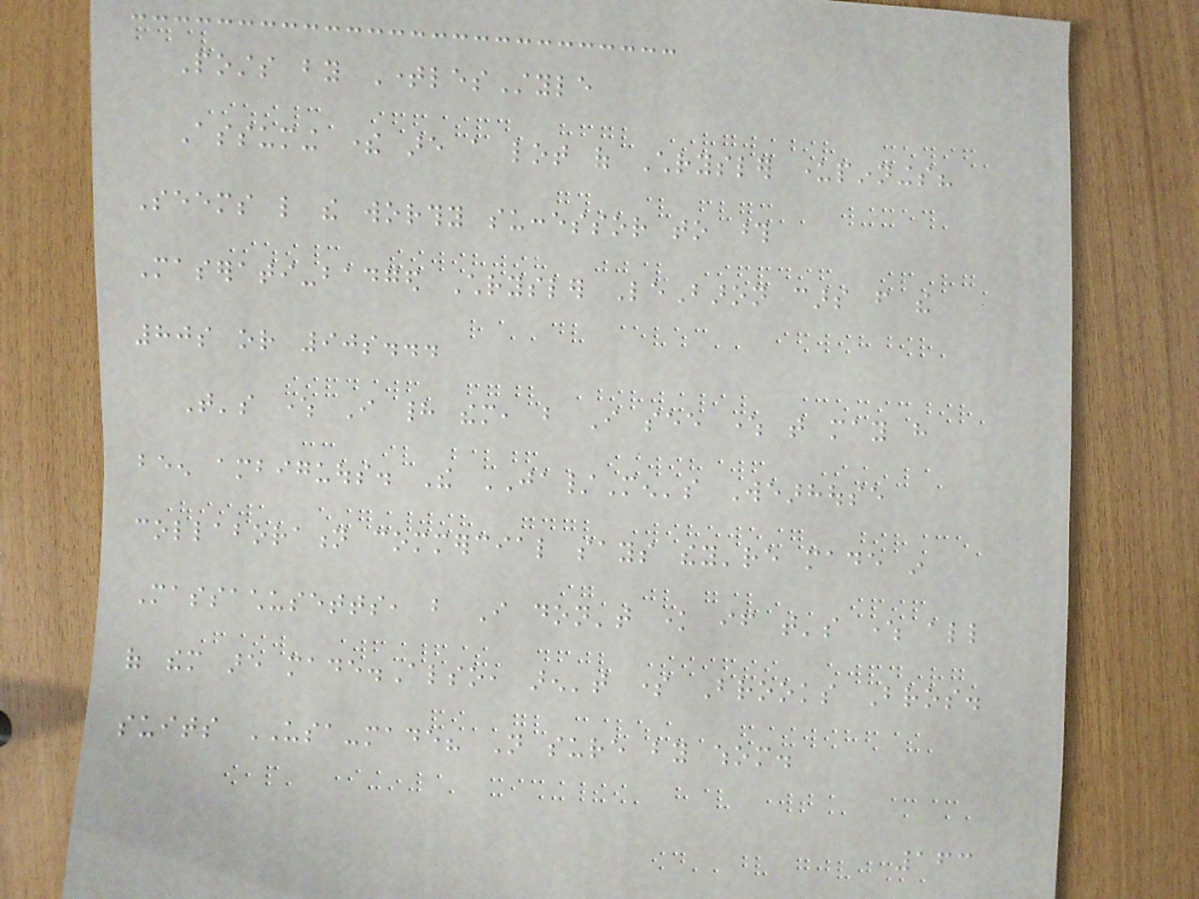Posts by TimelesStyle
Assuming there are a lot of Chrysler underpinnings?
Seems like the worthy successor to those
Maserati-badged Chrysler LeBaron cars from the
80s or 90s...
That's where I had them, but I see where that may have
been ambiguous. The JA/Men's Wearhouse
collaboration commercial says they're made in
Massachusetts, but I don't know if that's where all
of them are made.Also, aren't some Brooks Bros.
suits USA-made? Not sure by whom.
163
